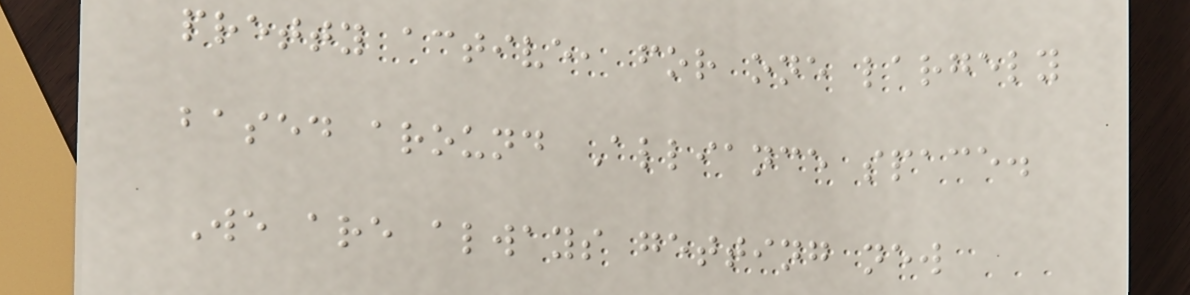pretty active, for one largely
based around Alliance space.
We are always getting new
